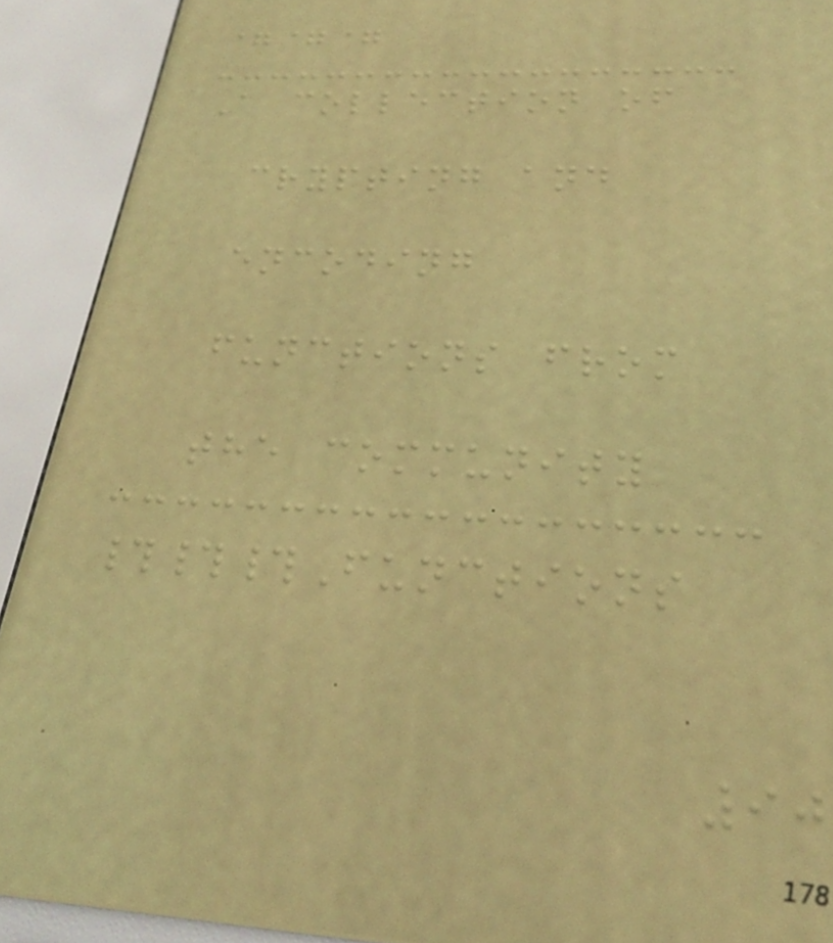===
A collection of
crypting and
encoding
functions from
the community
###Functions
90
